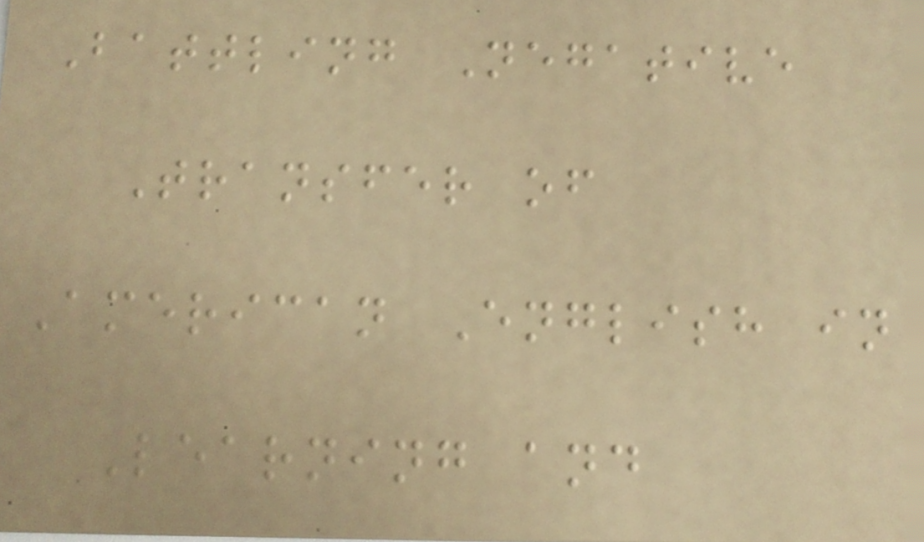Battling Negative
Transfer of
American English in
Learning and
